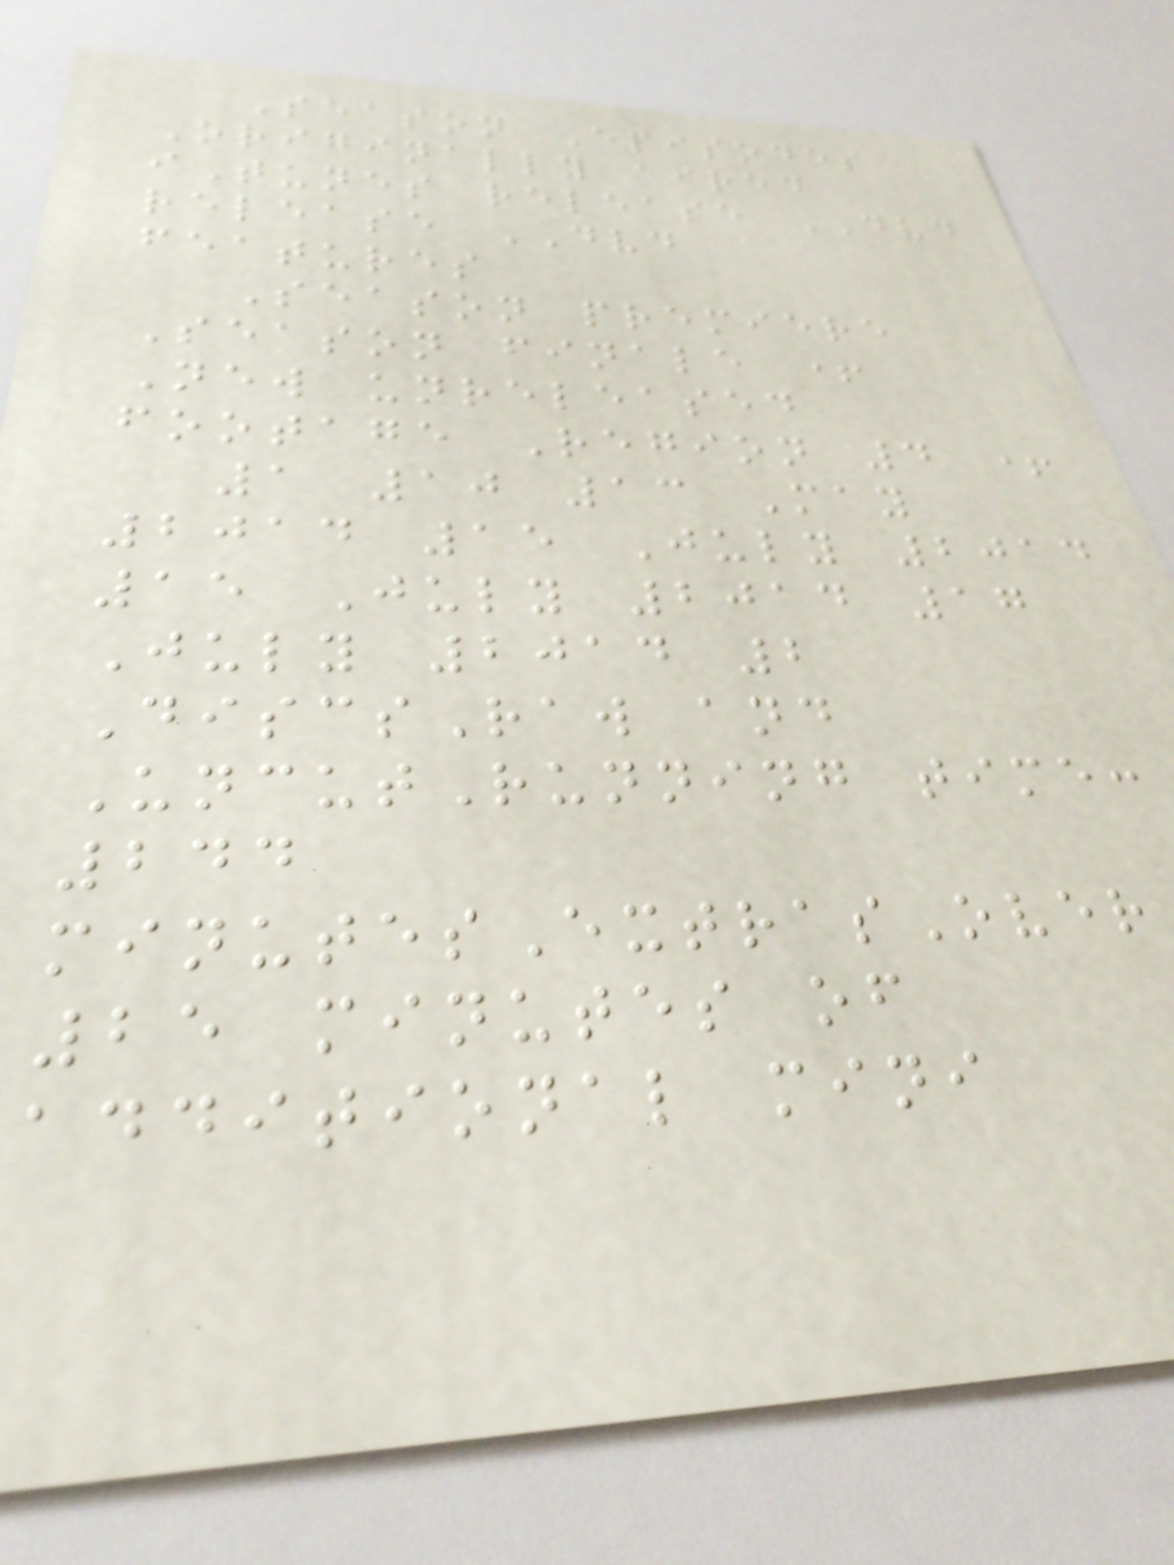Season Episodes
Originally aired
iTunes release DVD
release DVD
features
Season premiere
Season finale +
New unreleased
footage Region 4 +
1 10 13 May
2014 15 July 2014
15 July 2014 17
July 2014 2
DiscsRaw and
UncutRunning time:
244
minutesExtrasOver
25 minutes of
additional mini
